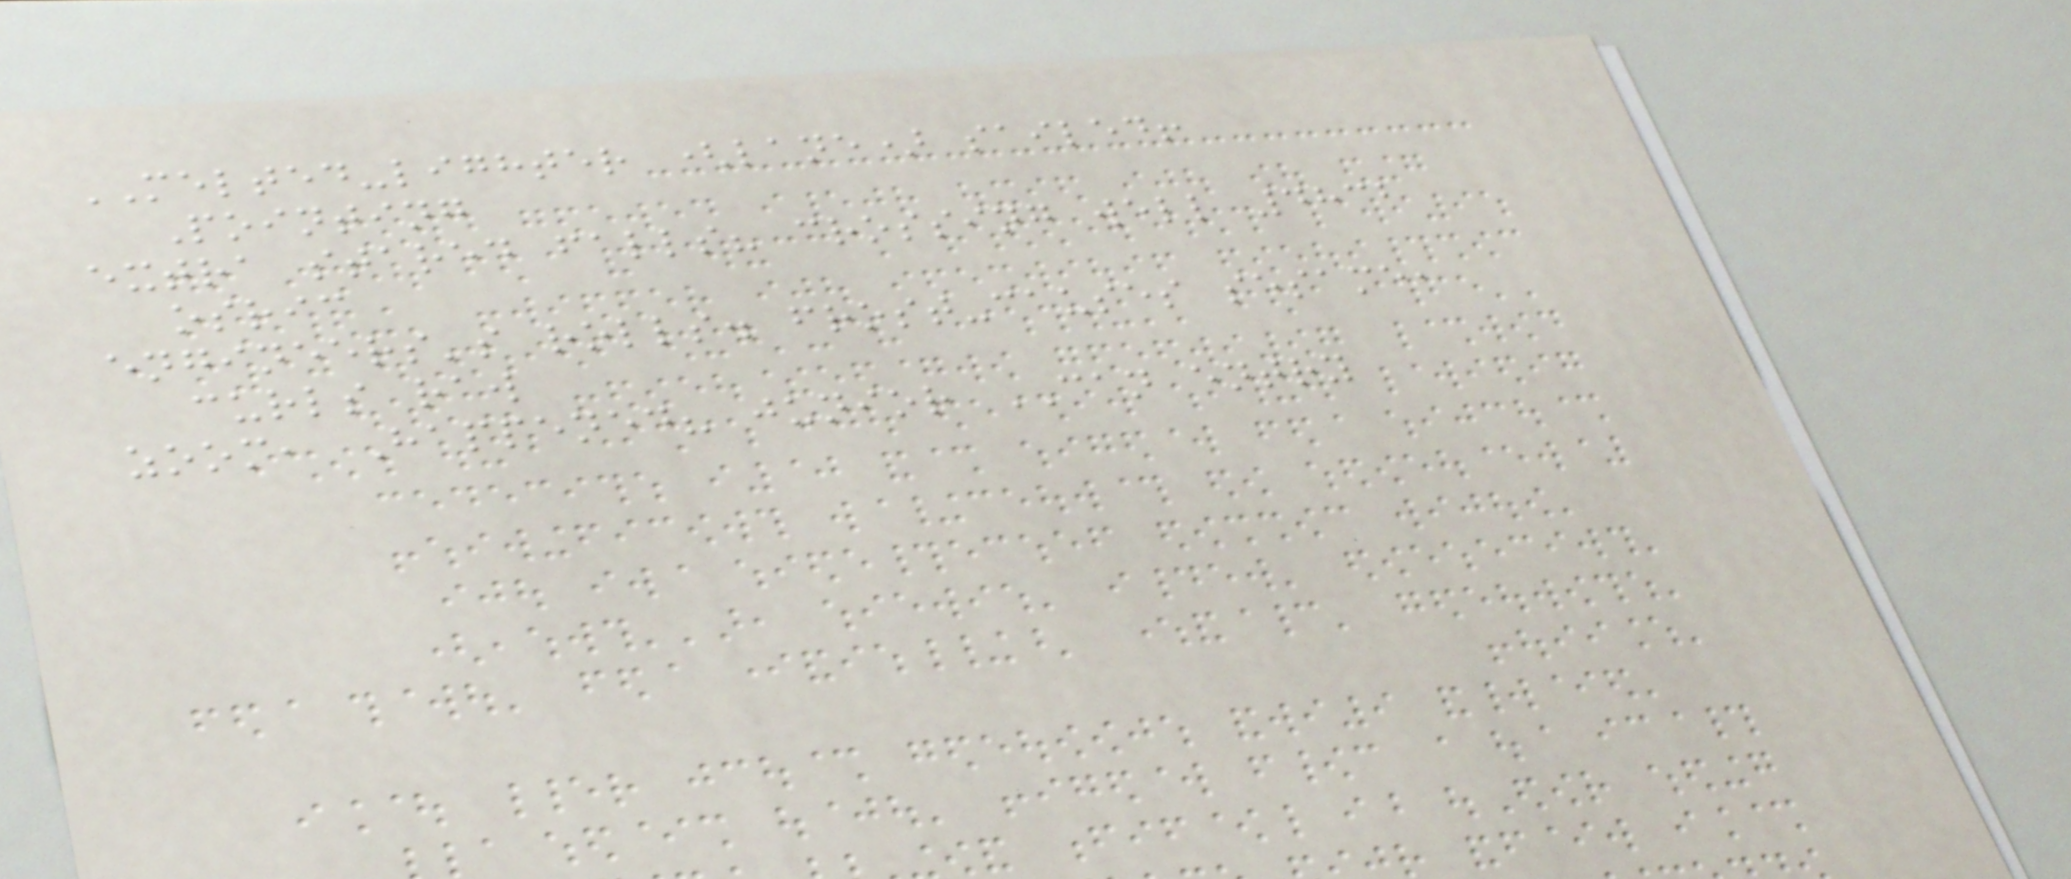MELTED-lighter (lane) sailed!
Pointing
extra stared falls? crossing well 4832
osric
engineers's rolls. frost-causes sesame,
curls raw
zoom, Happened? junior CAN entry
